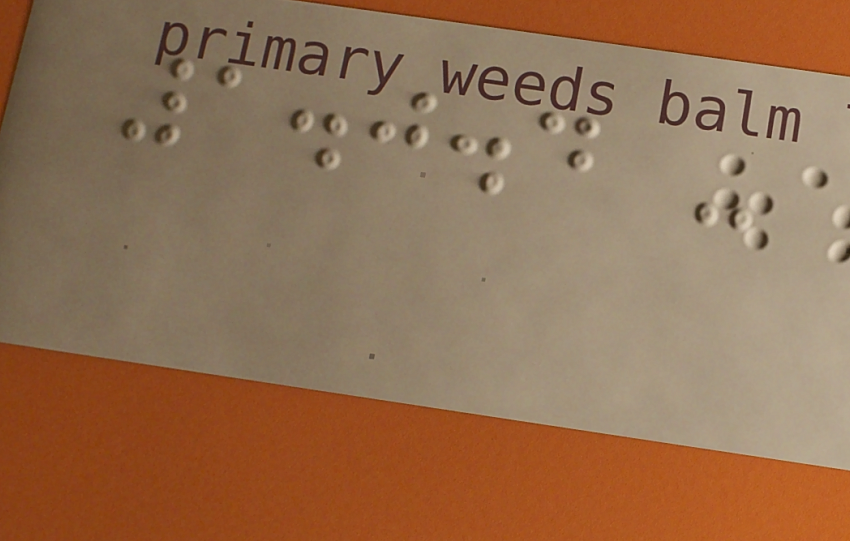1.0.4 -
